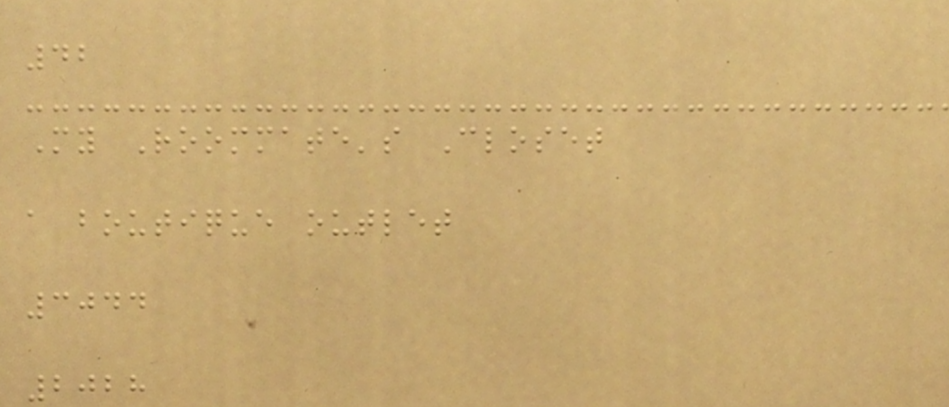42
My Roommate's Closet
a boutique outlet
3044
2028
